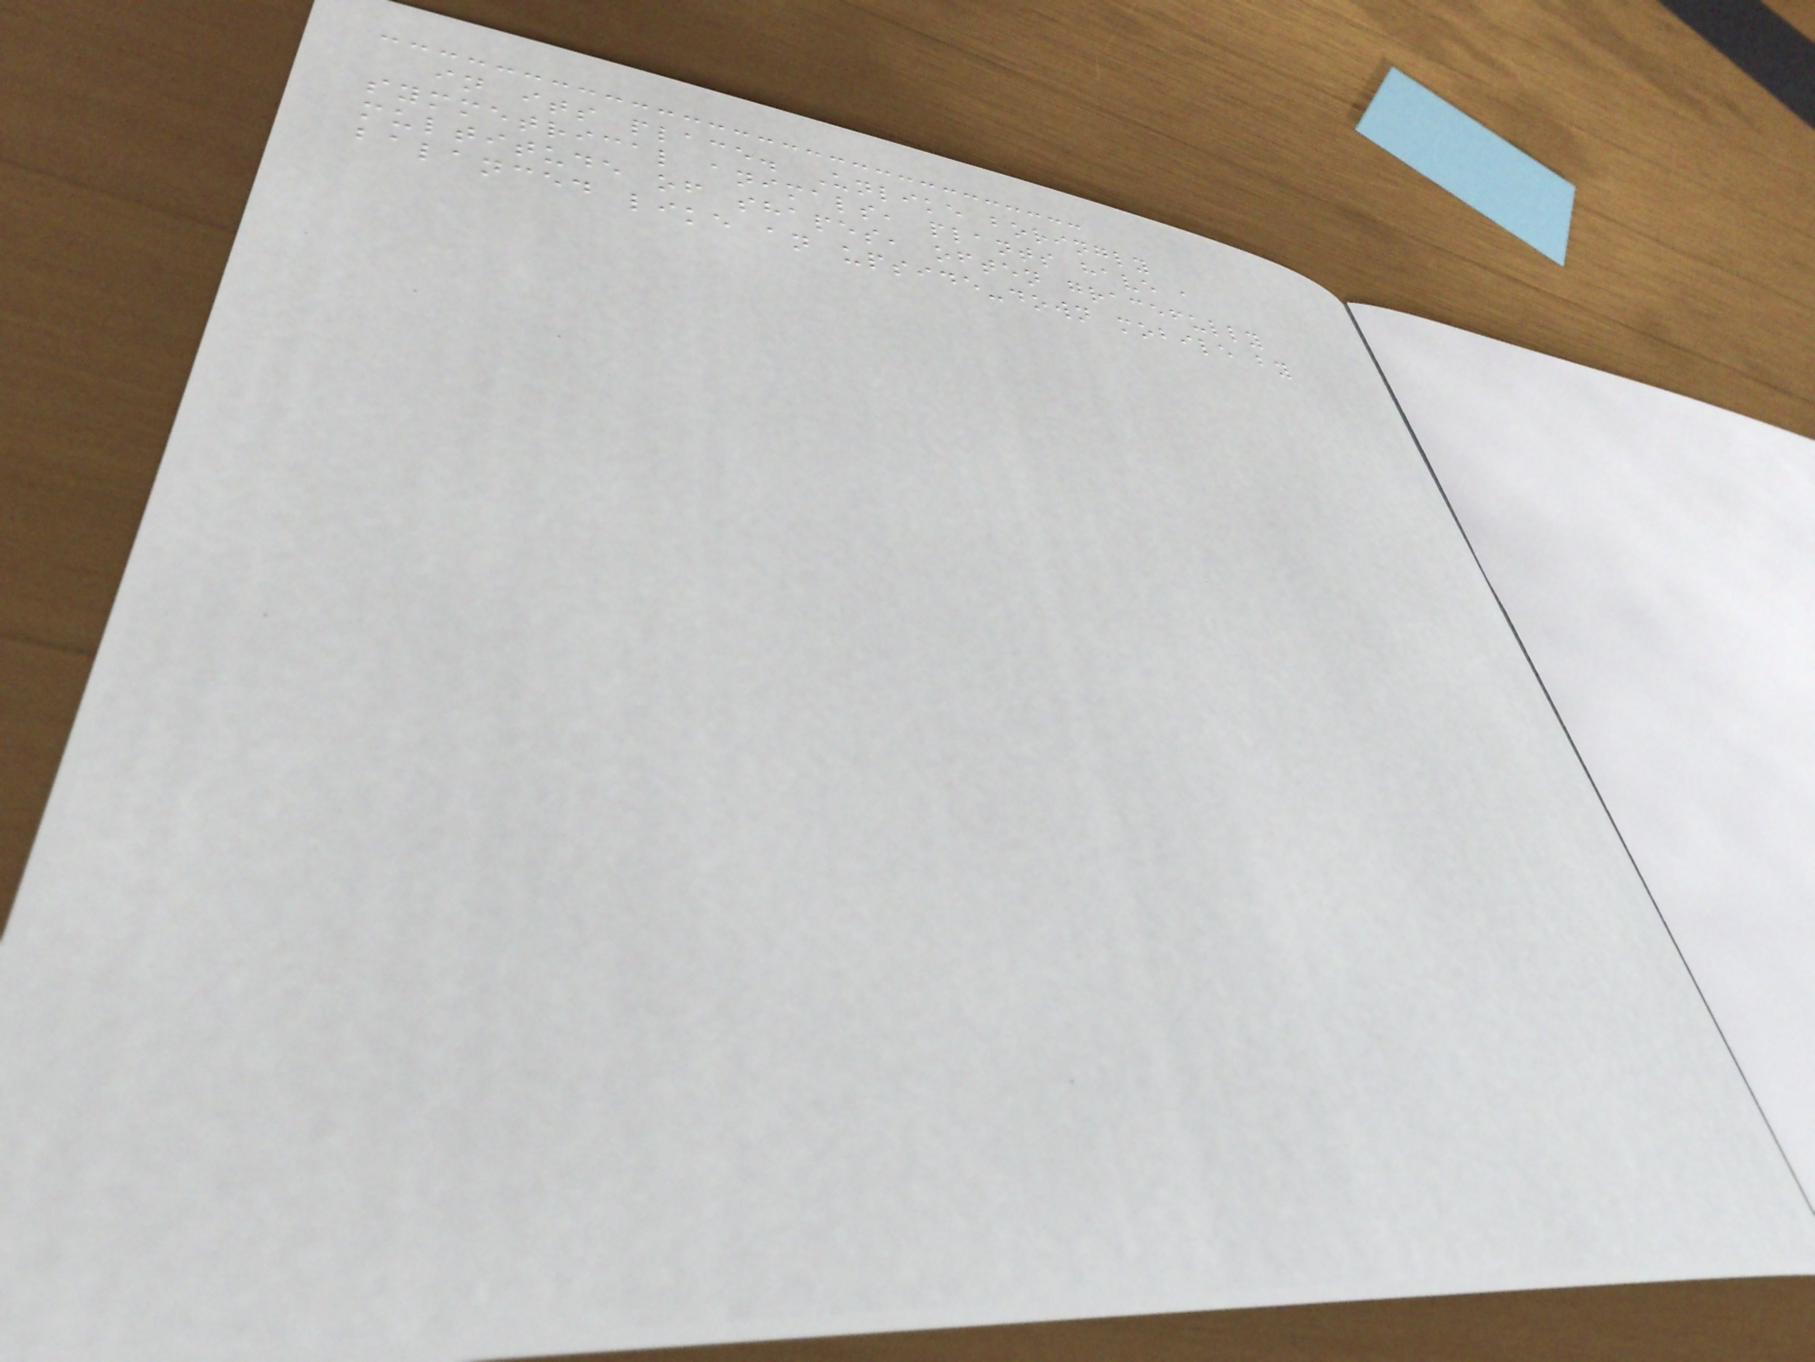in its place. Unlike boringly
symmetrical animals, plants have a
multitude of shapes, often gracefully
balanced like an upside-down mobile by
